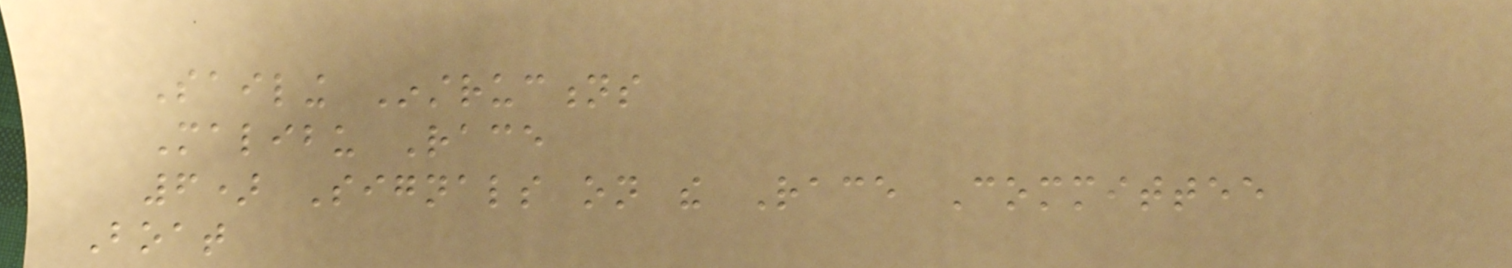Sailing Instructions
Malibu Race
6) Signals on the Race Committee
Boat
